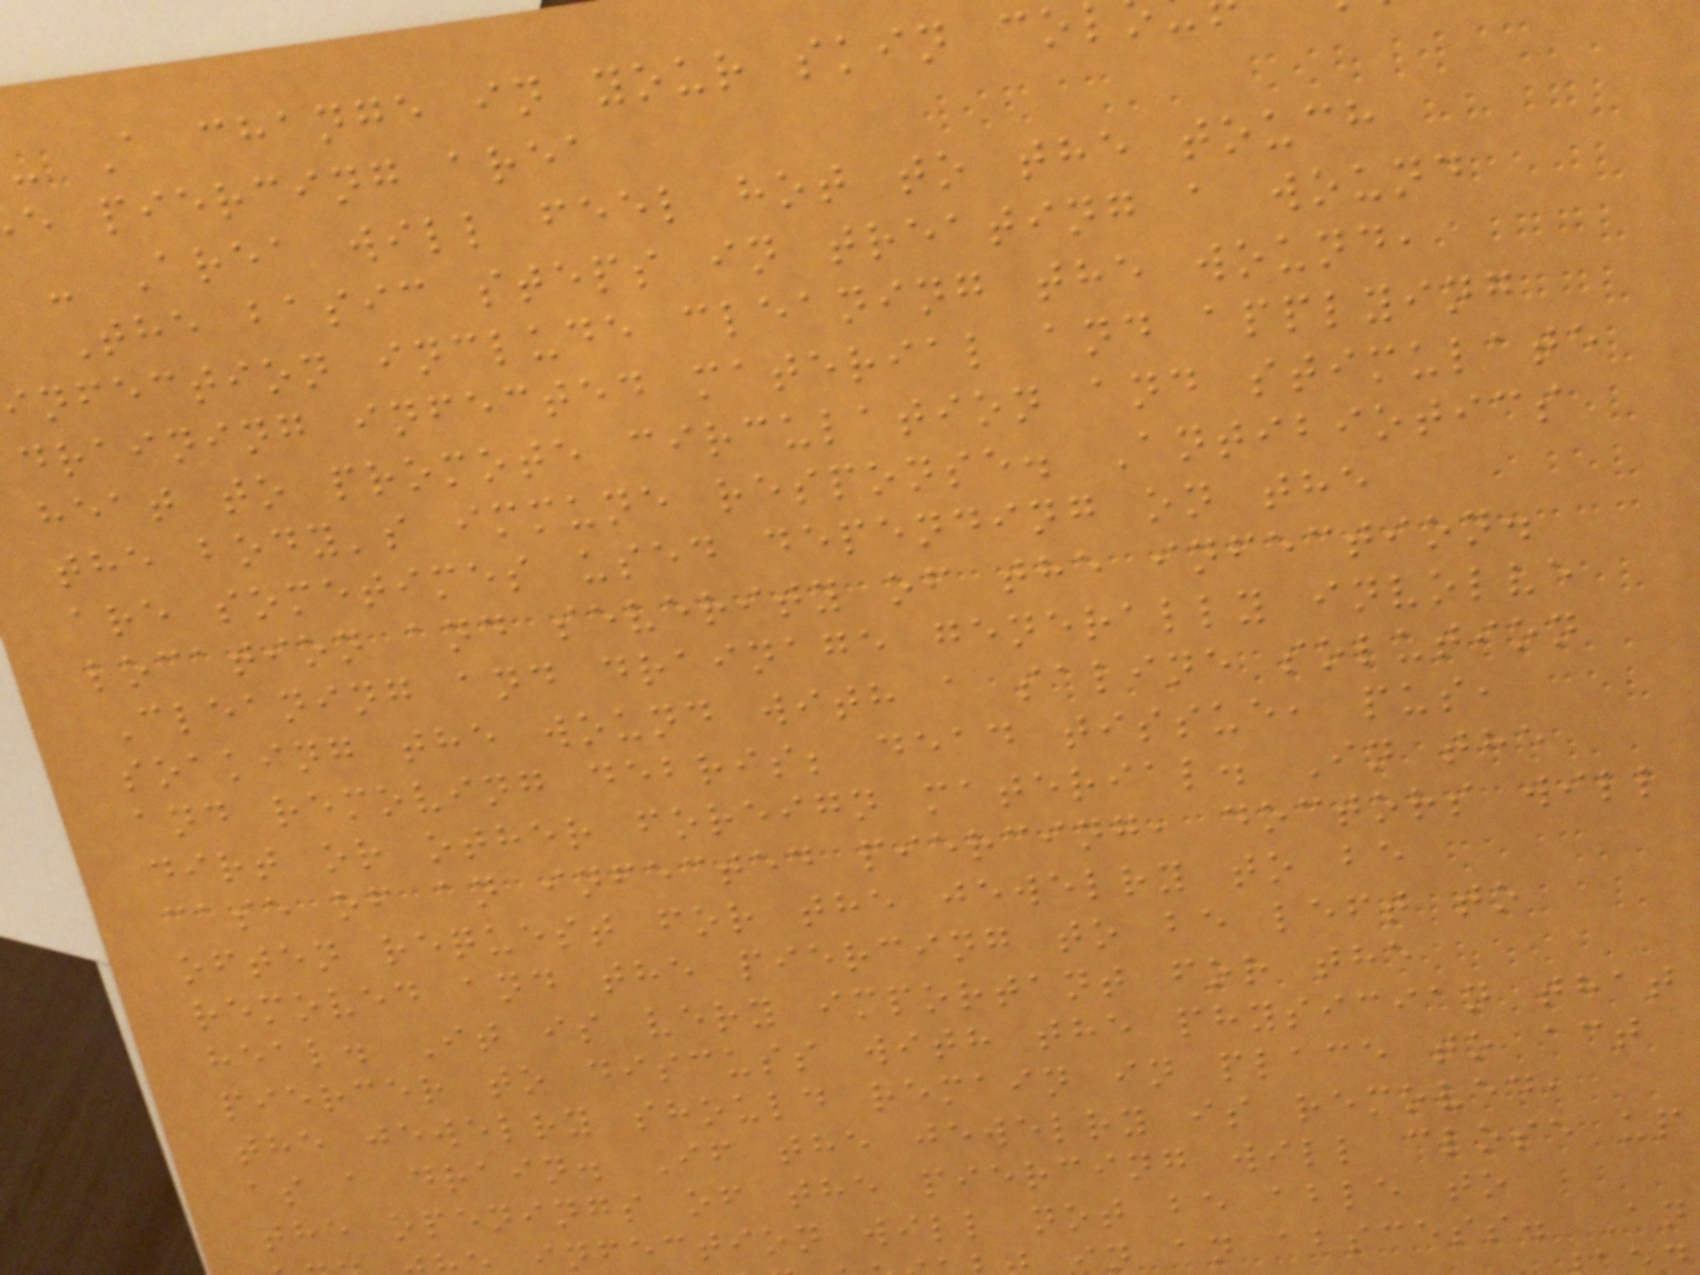- A change in your skin co
e piercing area
- Area will feel hot to the touch
The basic steps in treating a wound
infection include cleaning the wound,
draining infected material and applying
heat to promote circulation and stimulate
the body's immune response. Antibiotics
are sometimes used depending on the
location and severity of the infection.
Cleaning and drainage generally involve
soaking the wound with a saline solution
and removing debris; dead tissue, pus,
dirt or other foreign material. In the
case of an infected piercing, doctors will
often request for the jewelry to be
removed and the piercing to be left to
heal. It is very important for the
piercer to discuss with the physician that
the jewelry should remain in place to act
as a drain. If the jewelry is removed,
the openings of the piercing will close up
infection will not be able to
n an abscess. An
